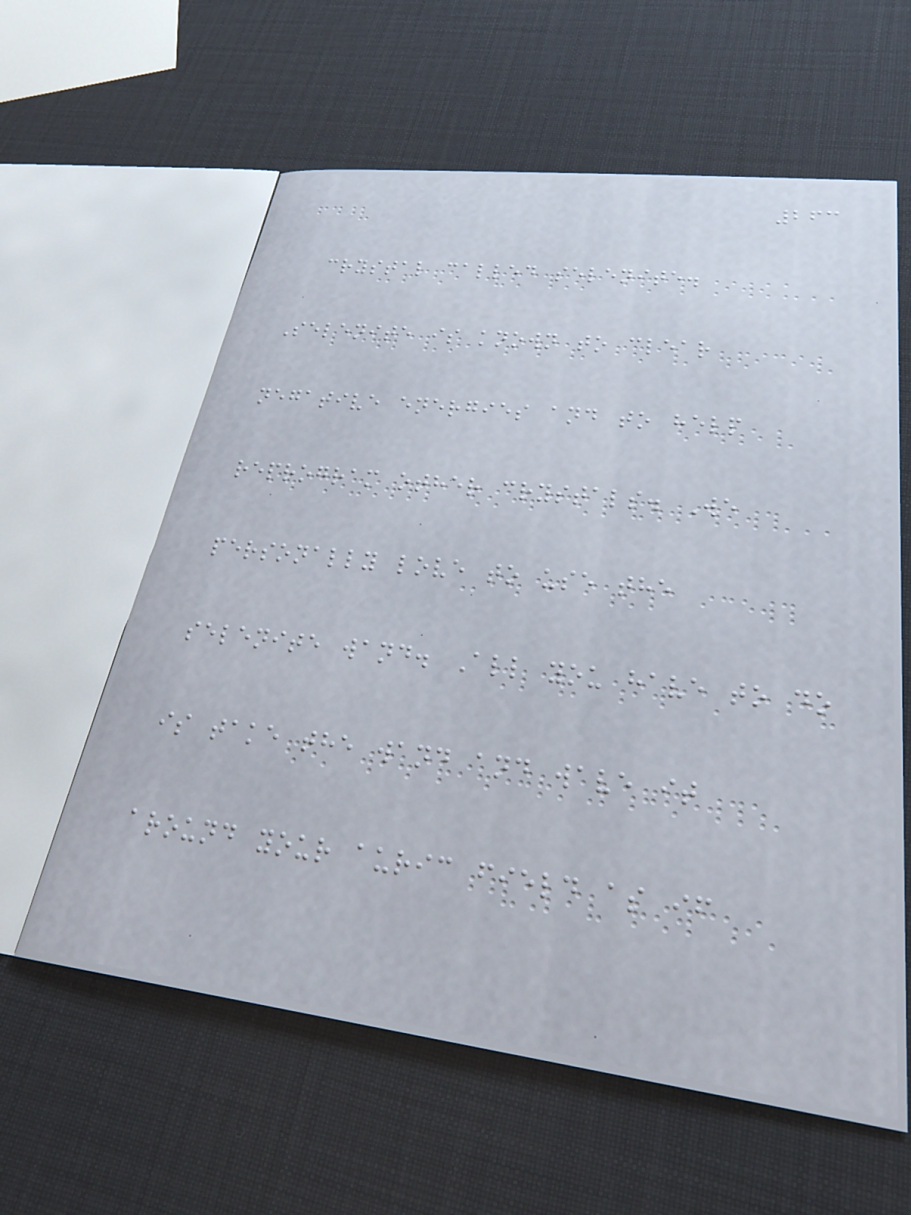263
crystal called selenite.
Selenite is known to clear
negative energies and to help
reprogram other crystals. We
personally love to use the
selenite wand. All you have to do
is take the wand and wave it
around your auric field as if
